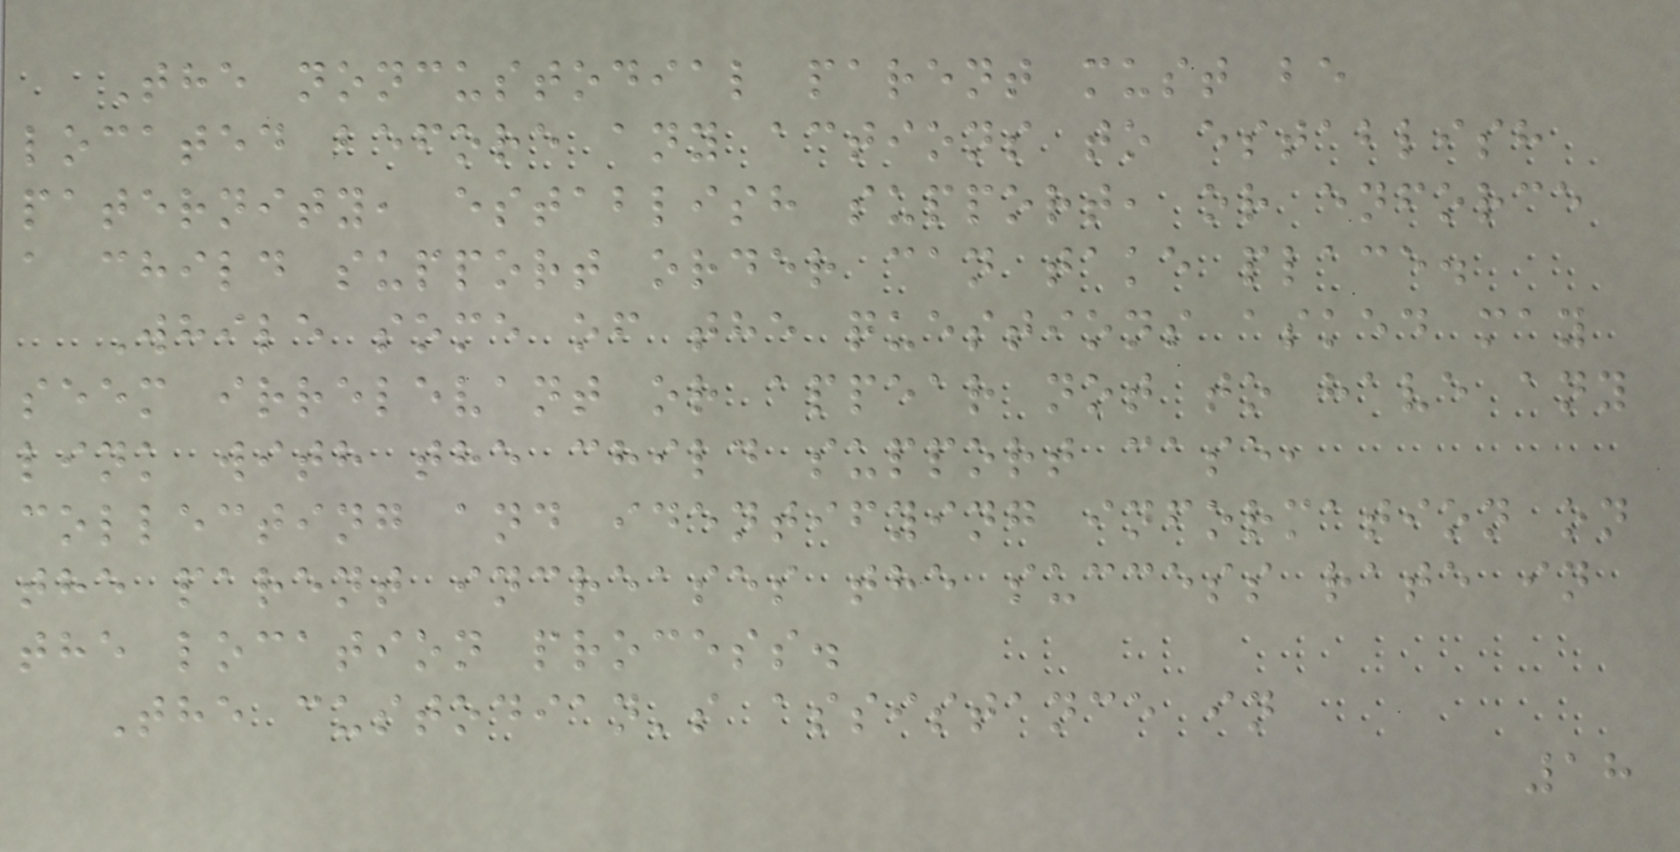The noncustodial parent must be
located before any actions to establish
paternity, establish support, or enforce
a child support order can take place.
While some of the questions asked may
seem irrelevant or appear not to have any
link with the child support case,
collecting and identifying information on
the parent increases the success rate in
the location process.
The custodian's assistance in
18
